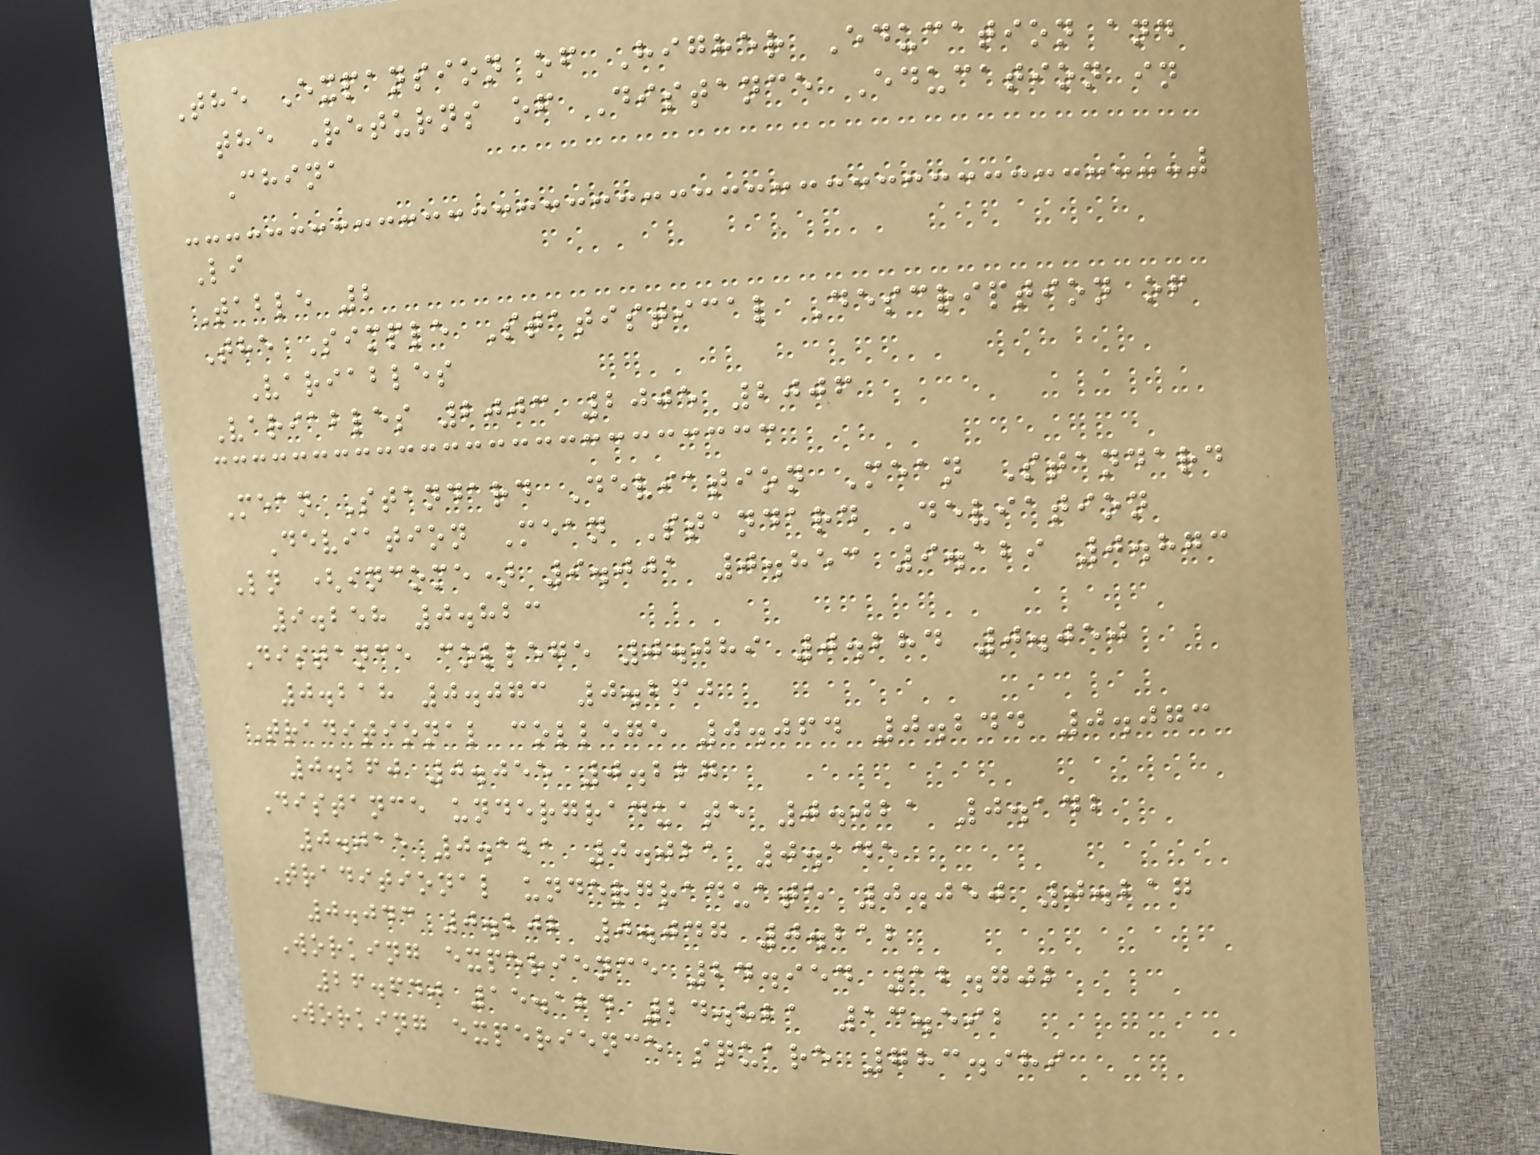The Expansion of Higher Education and
the Returns of Distance Education in
China
Li
Table 2
The Simple Statistical Description of
Variables
Variables 2003 2005 2006
Mean Standard Deviation Mean Standard
Deviation Mean Standard Deviation
Ln (income) 9.001 0.853 9.129 0.873
9.258 0.823
Distance college 0.089 0.284 0.050
0.218 0.073 0.260
Traditional college 0.064 0.244 0.073
0.260 0.055 0.227
Distance undergraduate 0.021 0.142
0.015 0.121 0.021 0.145
Traditional undergraduate 0.050 0.217
0.043 0.202 0.047 0.212
Working experience 24.954 12.702
26.640 15.124 24.821 13.592
Working experience square 783.989
